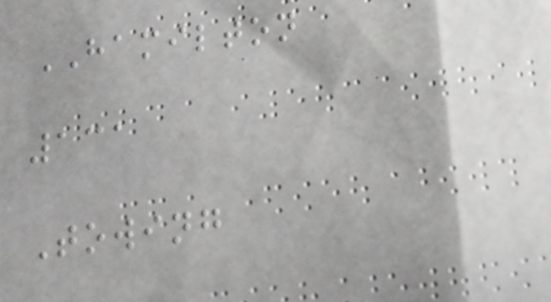HAMILTON
131
Towing
